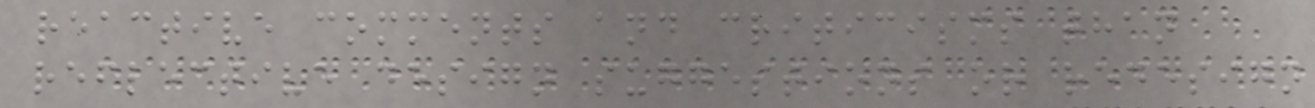reactive comments and criticisms than
reflective design suggestions or redesign
